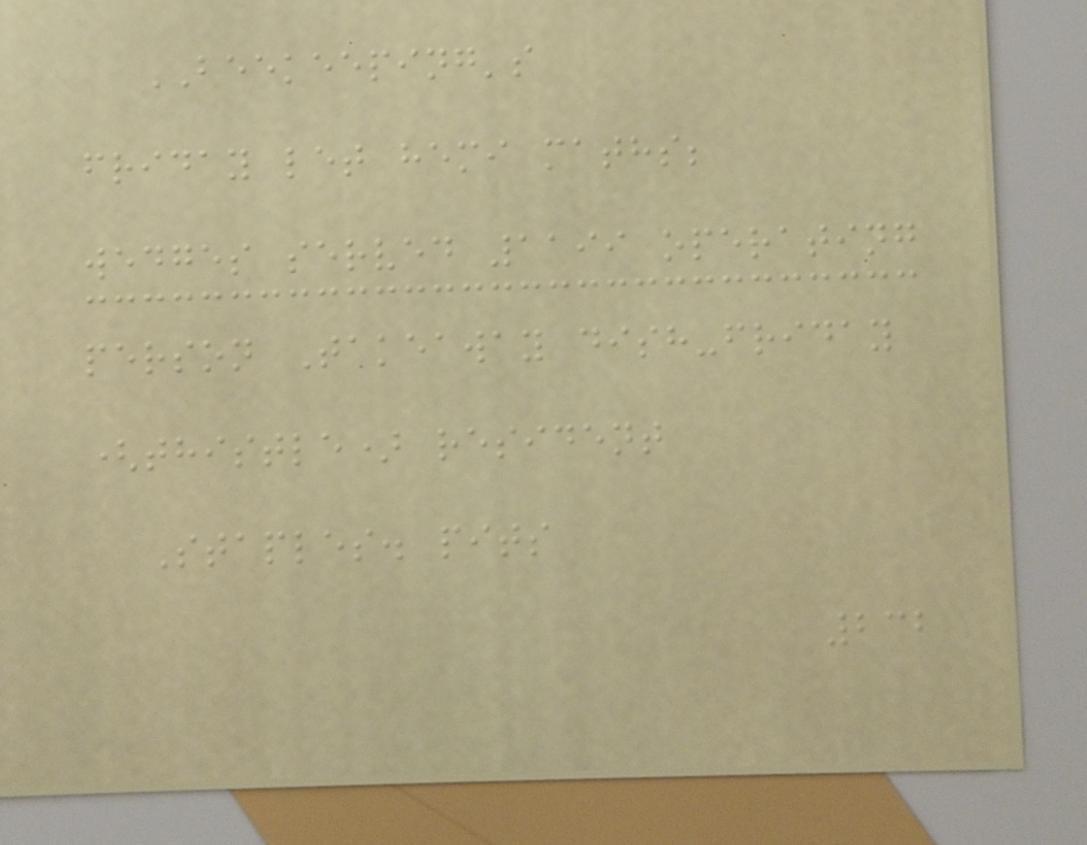BEEKEEPING's
friday let hemi maths;
wedges served 1199 operating
person Takeaway dish-friday
(thistle) resident
Staples. pits
232
